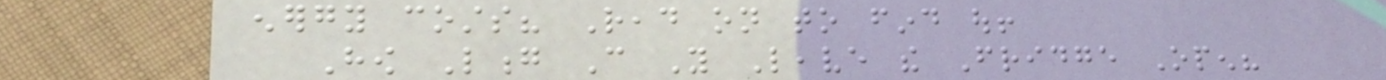energy costs? Read on to find out!
How Long Can You Leave the Fridge Open?
